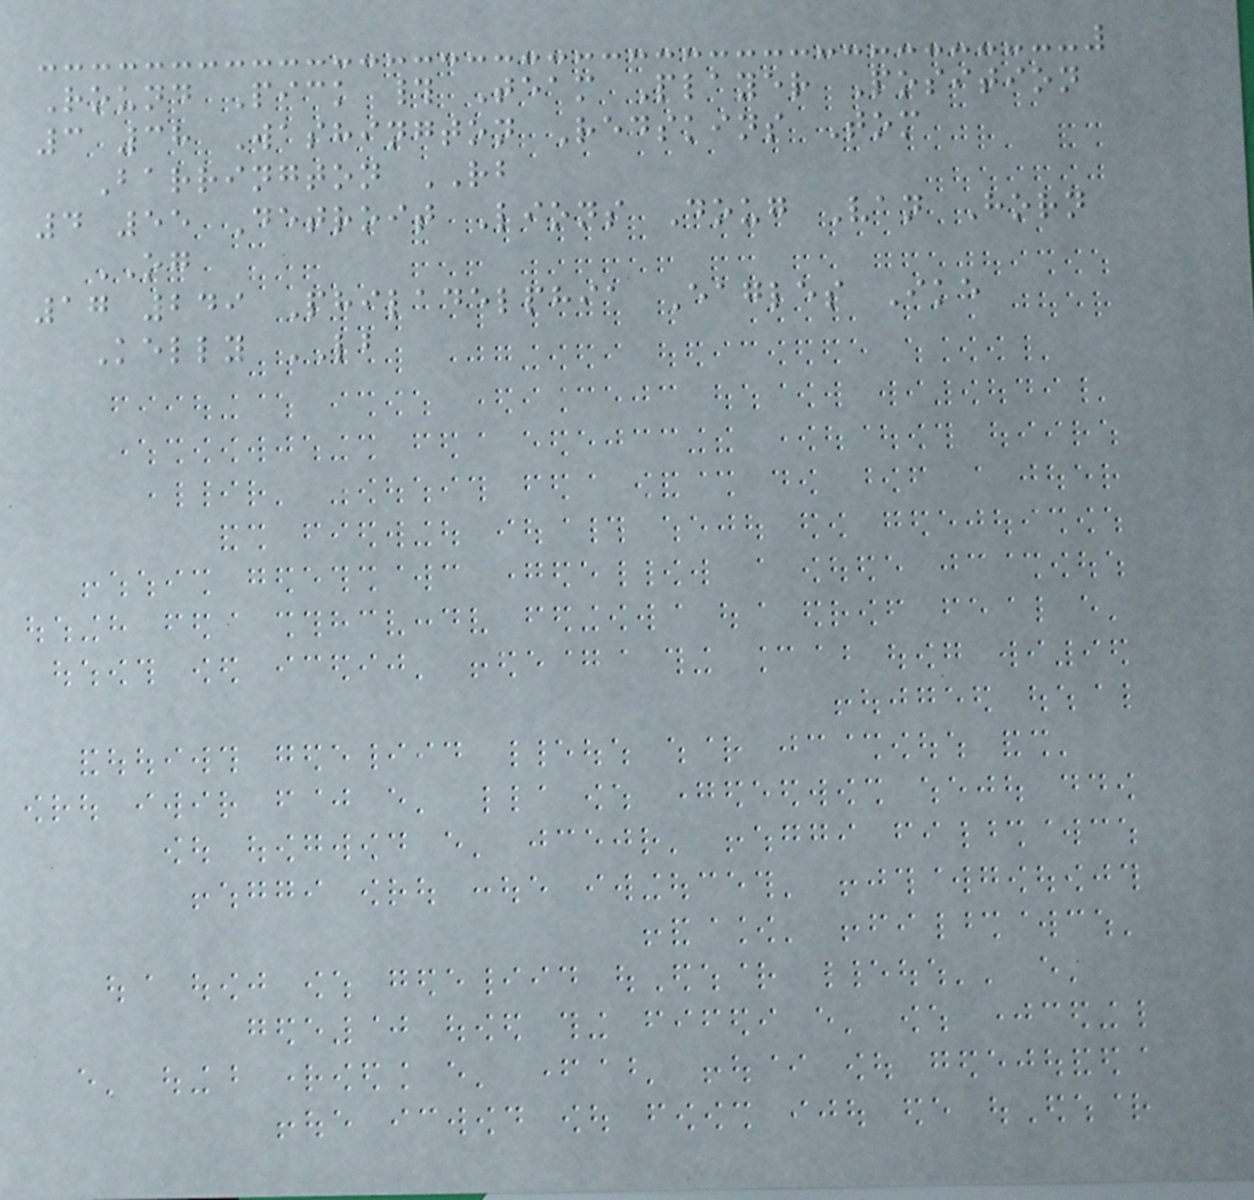Round Pick # Team Player Position
3 38 Washington Redskins Tom
Barrington RB
4 55 Detroit Lions Doug Van Horn
OG
17 249 Philadelphia Eagles Ike
Kelly LB
